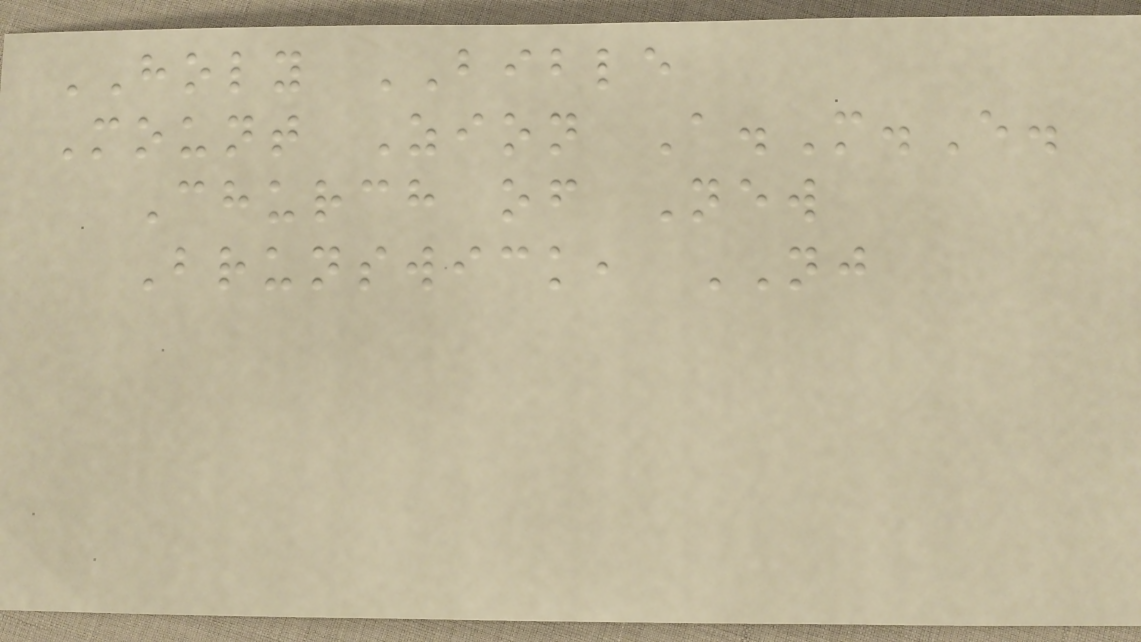HOLY BIBLE
Mount Zion A.M.E.
Church of New
Brunswick, NJ
